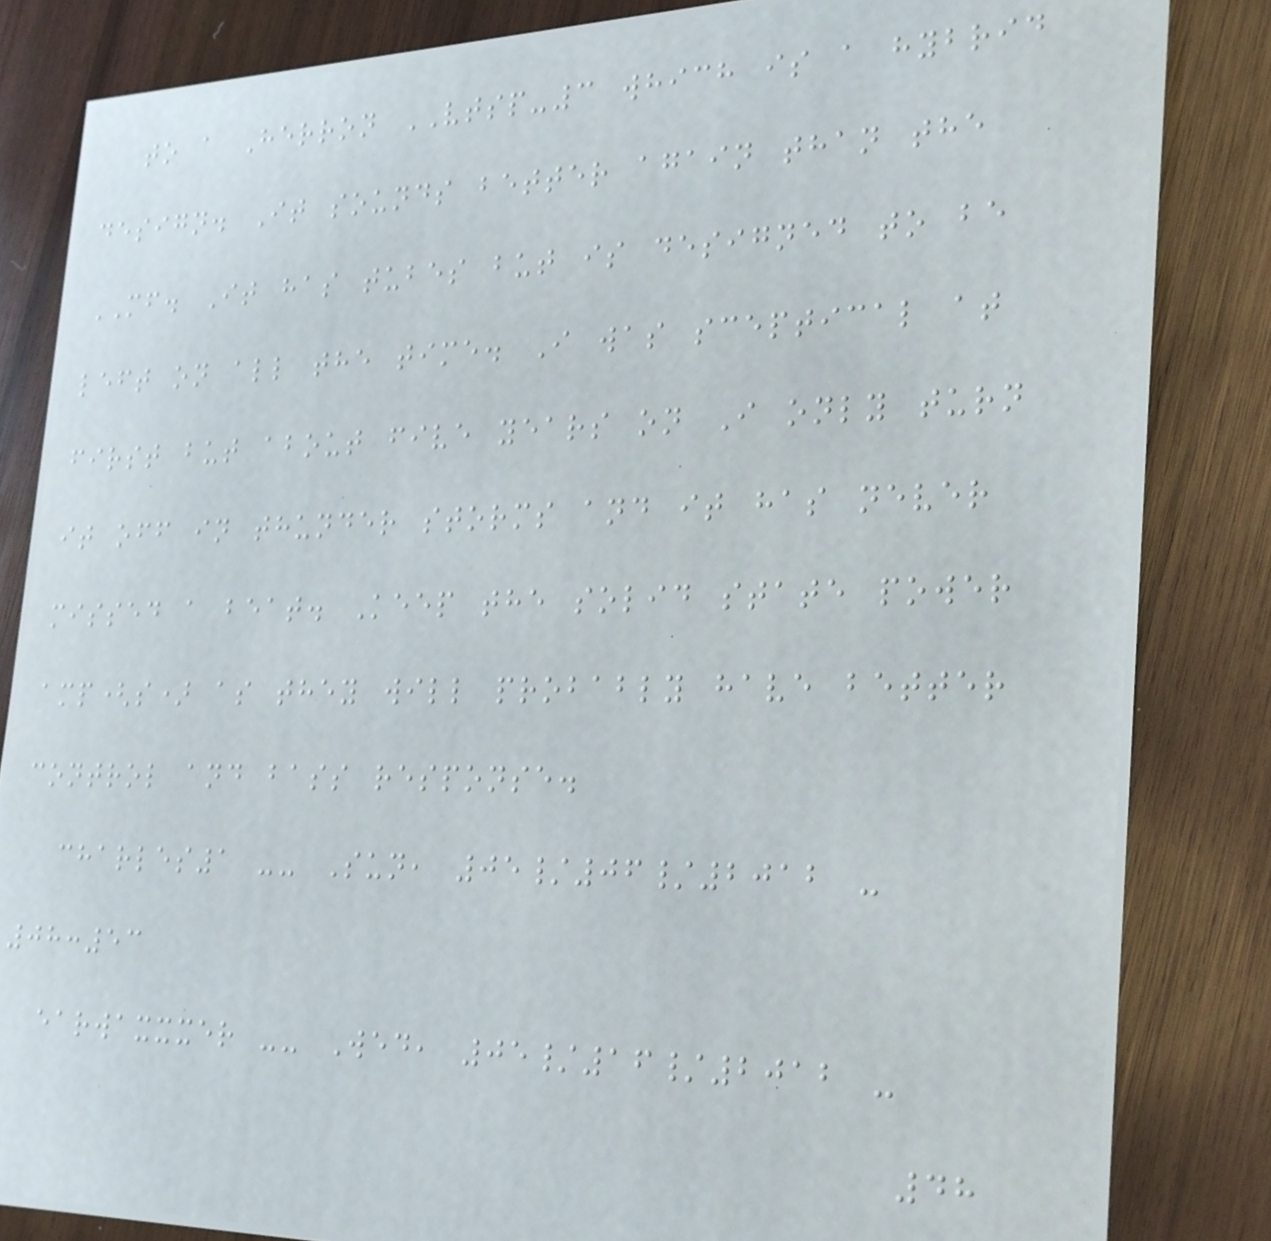to a Herron VTSP-3 which is a hybrid
design. It sounds better again than the
MF. It has tubes but is designed to be
left on all the time. I was sceptical at
first but about five years on I only turn
it off in thunder storms and it has never
missed a beat. Keep the solid state power
amp(s) as they will probably have better
control and bass response.
charles1 -- Sun, 05/06/2012 -
08:53
earwaxxxer -- Wed, 05/16/2012 -
48
